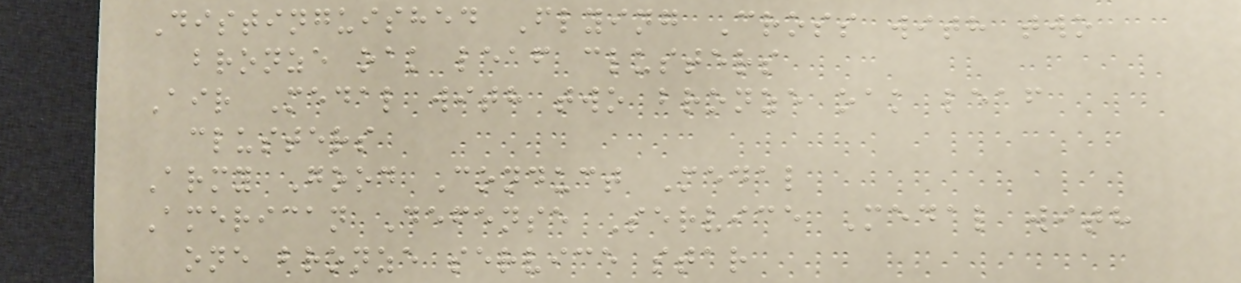Distinguished Flying Cross with two
bronze oak leaf clusters
Air Medal with two bronze oak leaf
clusters
Army Good Conduct Medal
American Defense Service Medal with
one bronze service star
